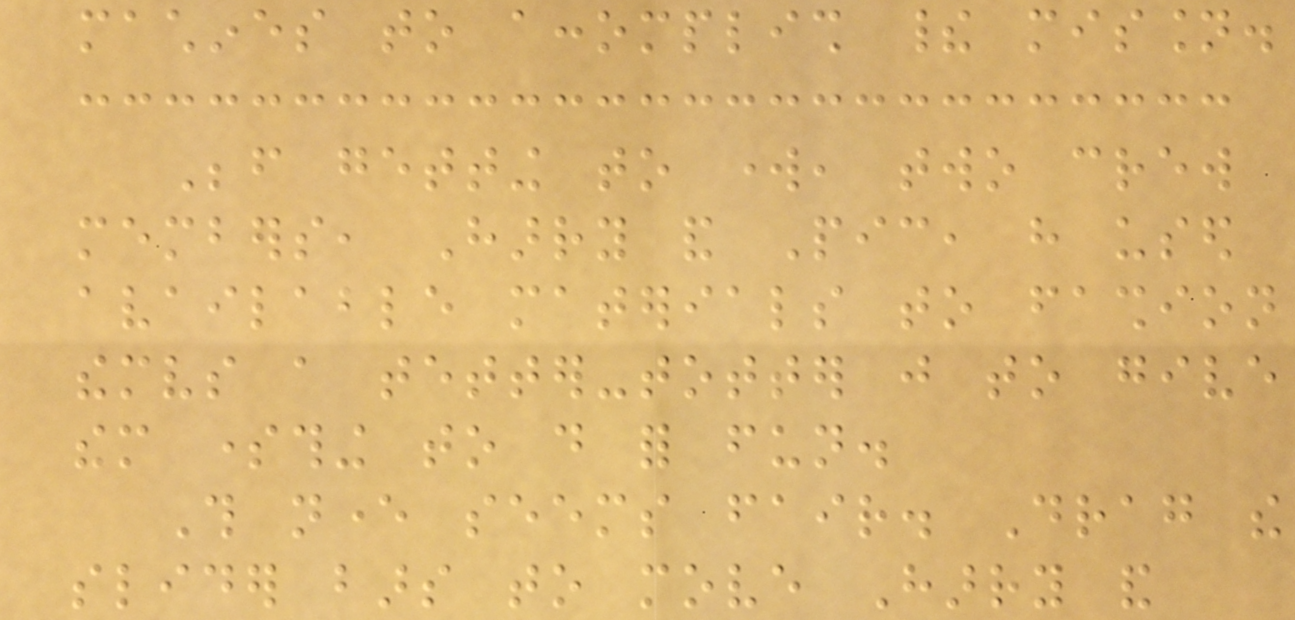machines to accomplish their mission.
Before getting to work, two crew
members, Harry and Pic, have used
available materials to fashion
themselves a tetter-totter just to give
them something to do for fun.
This never seems fair. Drag the
slider bars to move Harry and
